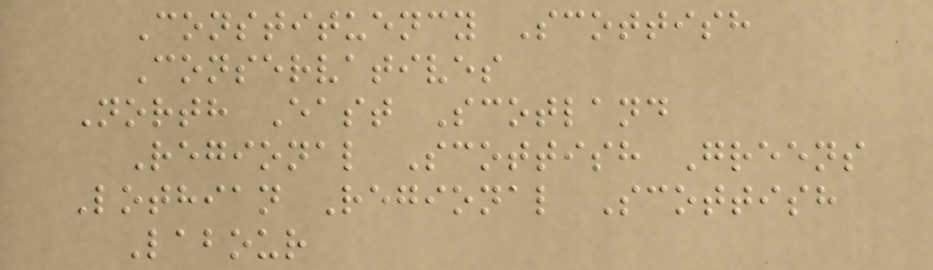Constituency Scottish
Conservatives
North East Scotland
Regional Scottish Greens
Lothian Regional Scottish
Labour
